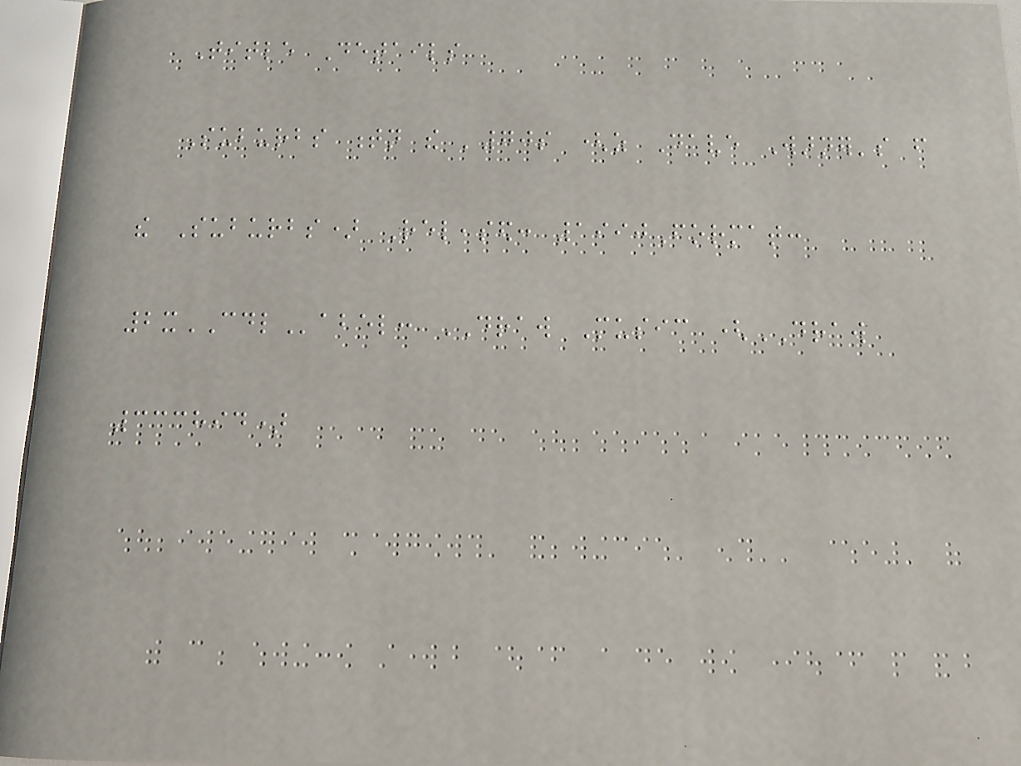Title Details
Suburbs tn the '70s (as Dave Warner's from
the Suburbs) Released: 1990Format:
2xCDLabel: DRAW Music (DRAW
333894)
